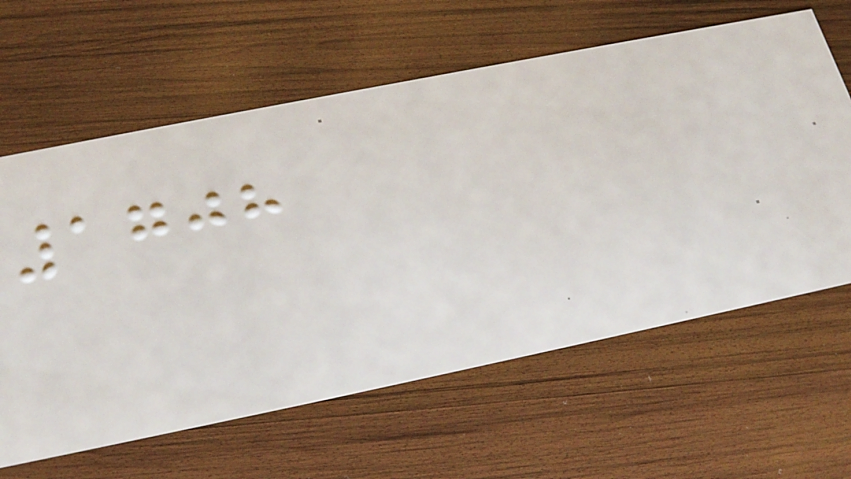1708
